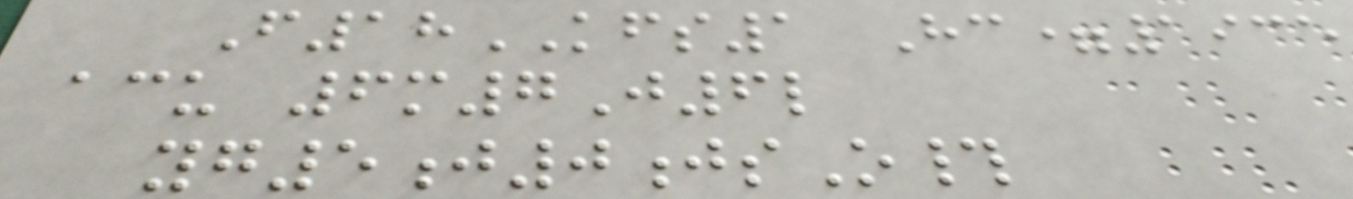F18KFS1 Hc=1935
acu 6m7J6l
yg5j0jsO#
